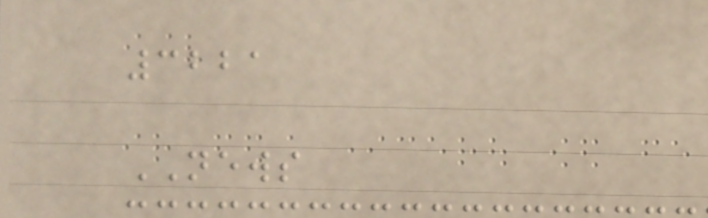3221
NEWS
